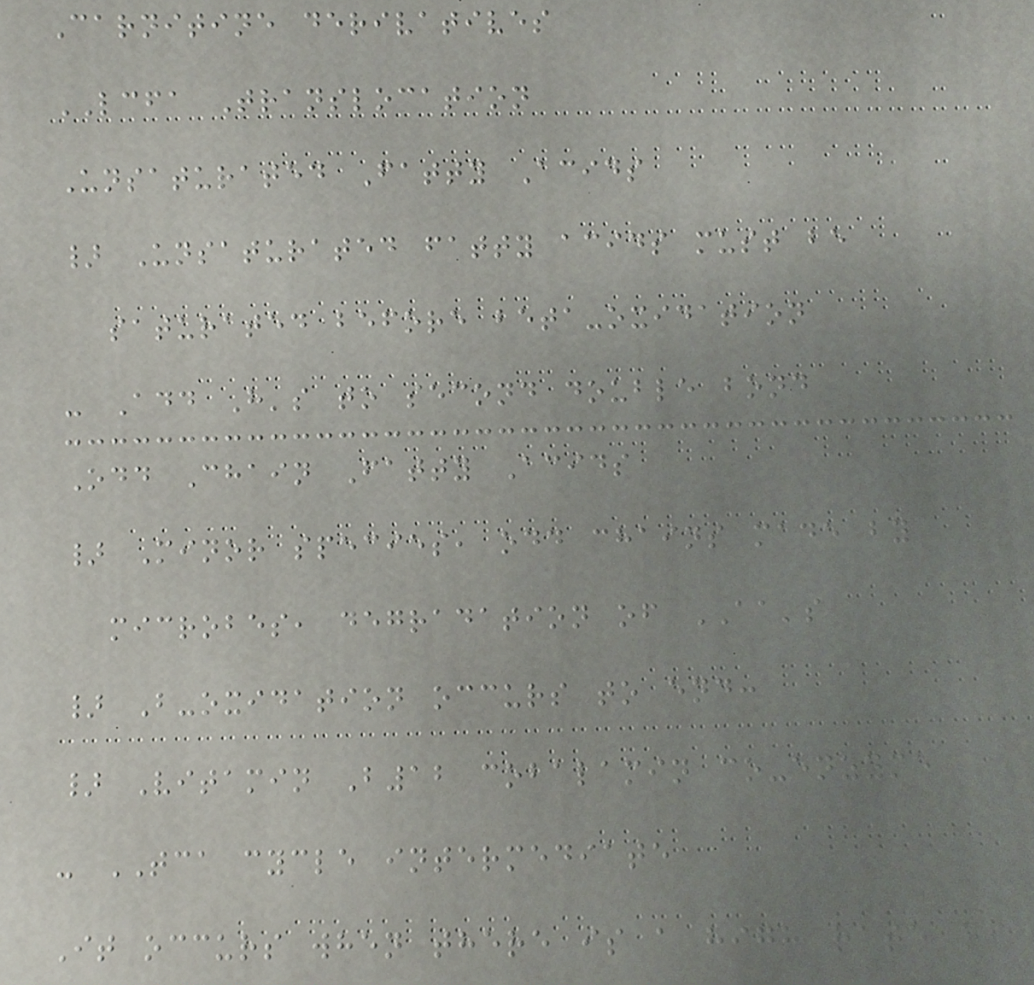Carnitine derivatives
LCFA Translocation
Unsaturated Fatty Acids
} Unsaturated fatty acids must be
saturated before beta-oxidation
- Add H's to second double bond
Odd Chain Fatty Acids
} Minor species, odd chains made by
microbes, degradation of AA's
} B-oxidation occurs to end:
} Vitamin B12 cobalamin co-enzyme
- TCA cycle intermediate
It occurs when there is a high rate of
